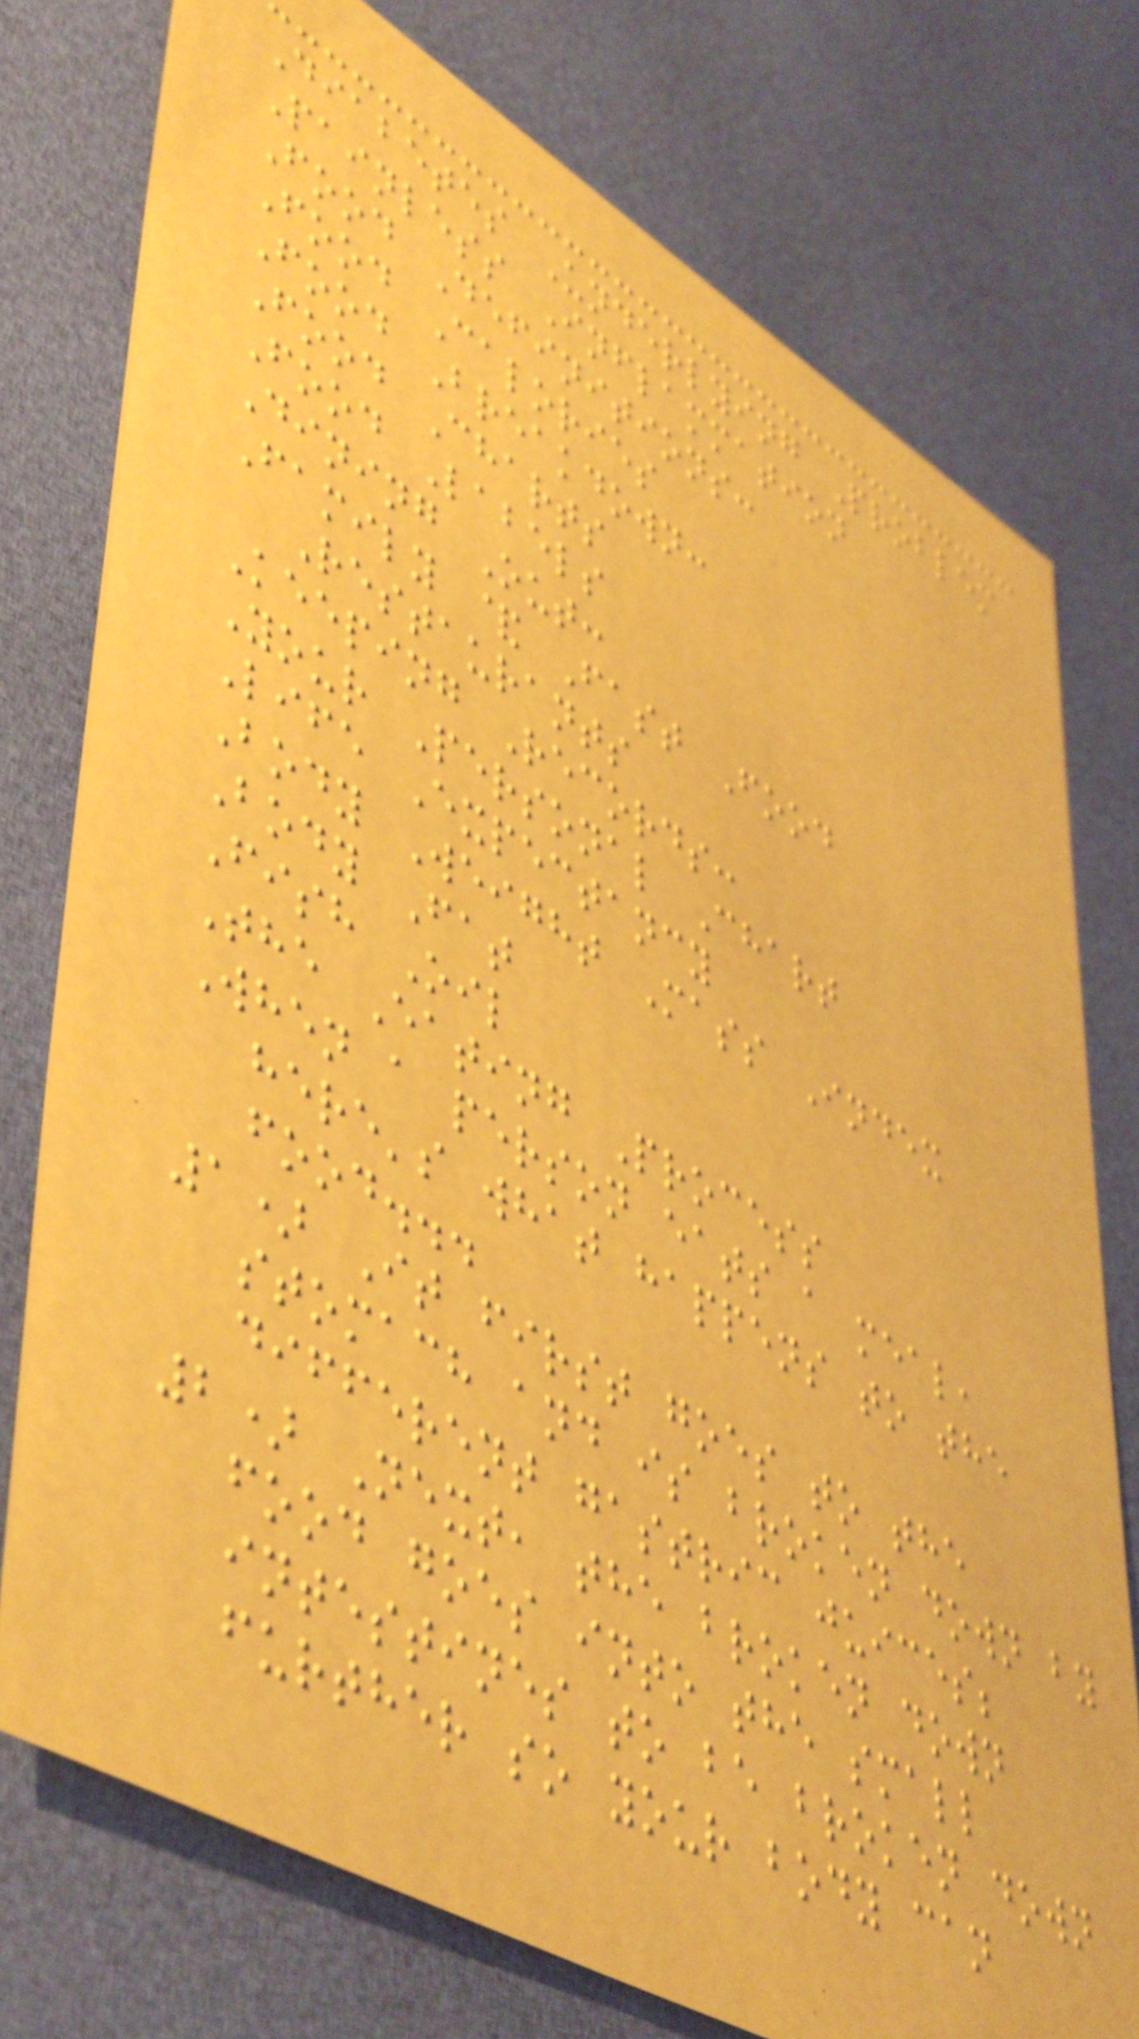Diabetes Underlying Problem
Painless Inflammation
Food Definitions:
Food Calories
Food Breakdown:
Food Charts
Food Labels
Dining Out:
Family & Fast Food
Restaurants
Keeping Records:
Your Personal Chart
Life Expectancy
Body Weight Mass Index
Body Fat
Fish Oil
The Eating Process
When a person eats a meal,
here's what happens to the
food...
1) It first goes to the
stomach and is broken down by
different gastric juices;
2) Next, the broken down
food goes into the small
intestines to be broken down
further so your body can
